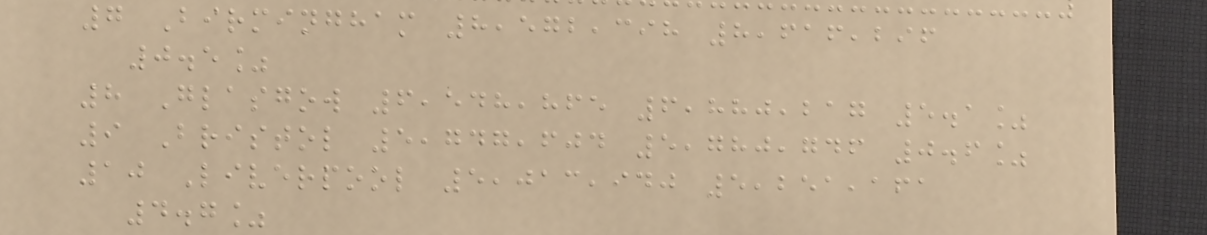7 Birmingham 8,572,398 8,616,296
0.5%
8 Glasgow 6,548,865 6,880,217 5.1%
9 Bristol 5,747,604 5,780,746 0.6%
10 Liverpool 5,013,940 5,251,161
4.7%
